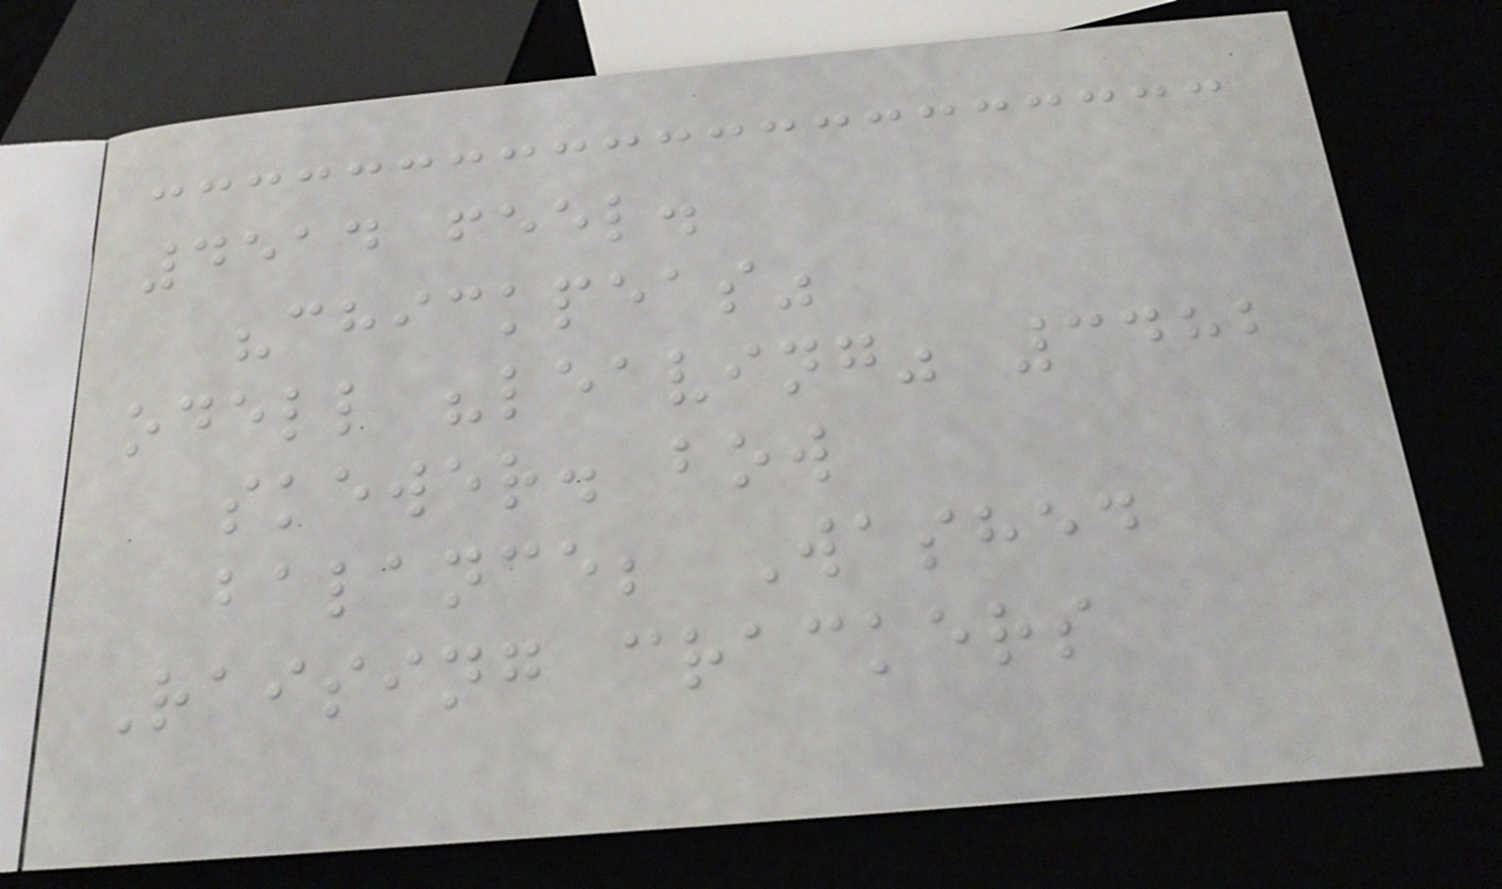4514 feel.
"chickpeas"
odell "leaving" 3482
skewer. bow
balance; Washed
Raising crackers
